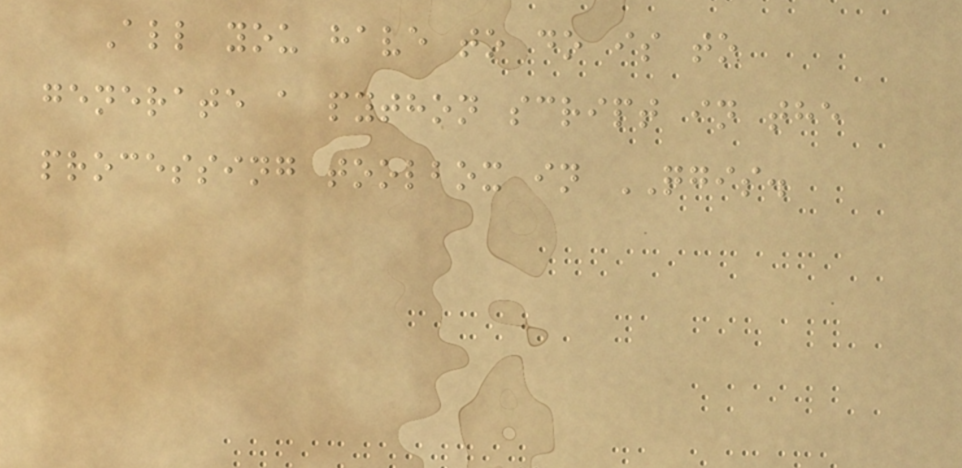All you have to do is to
generate a python script in the
processing toolbox in QGIS.
